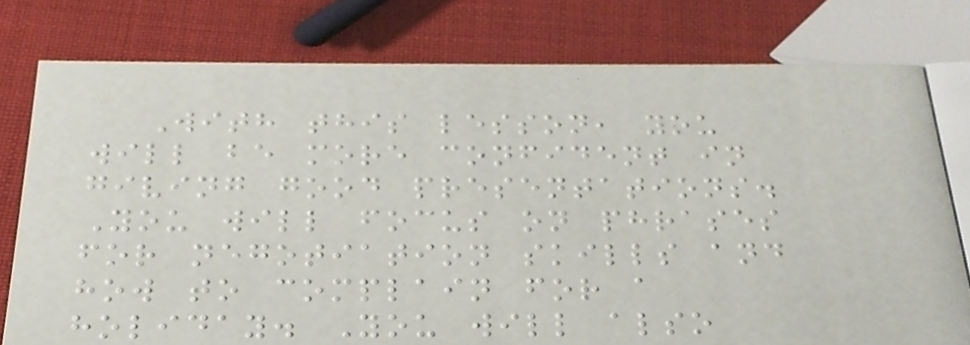With this lesson, you
will be more confident in
giving good presentations.
You will focus on phrases
for negotiation skills and
how to complain for a
holiday. You will also
